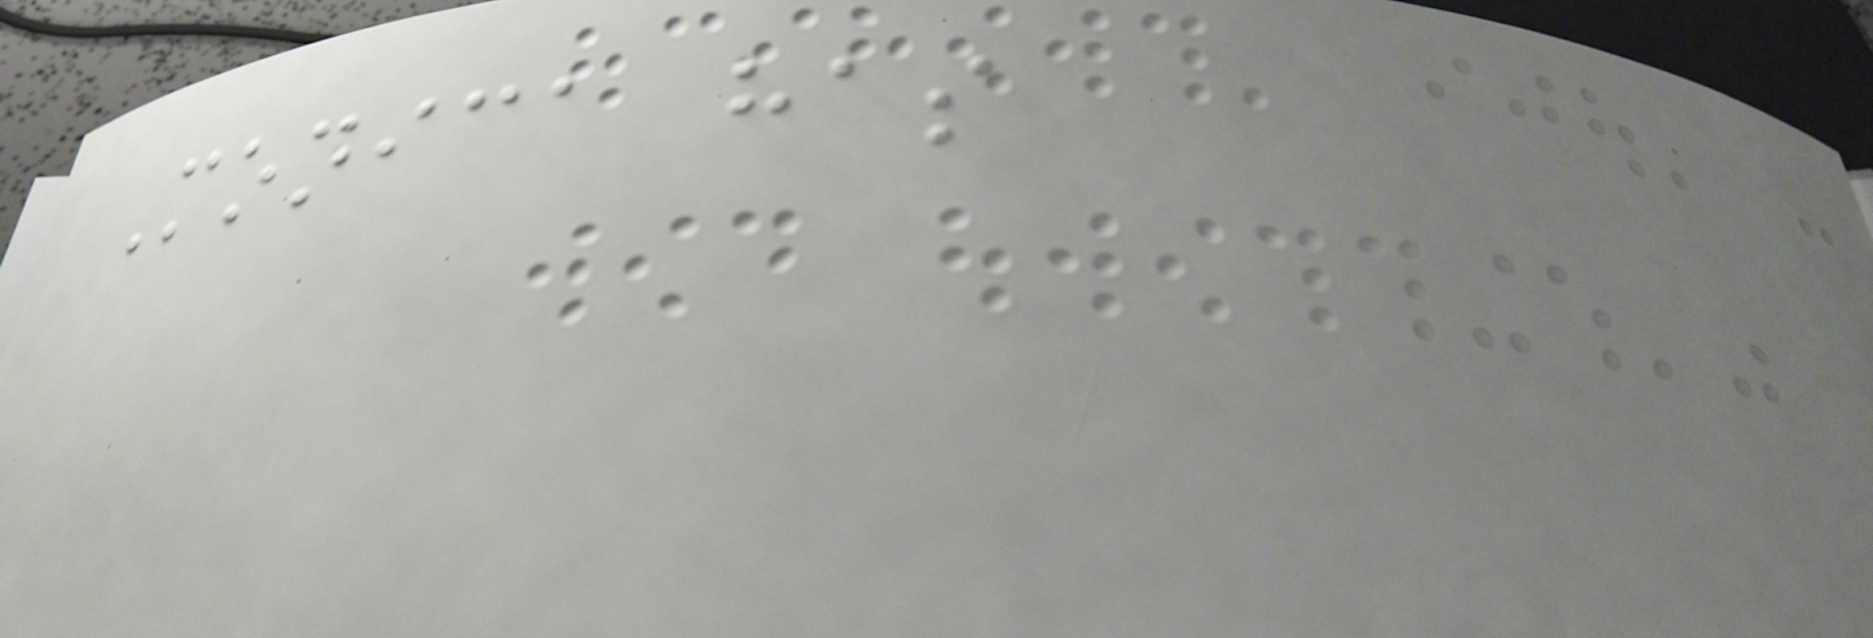Monica has
